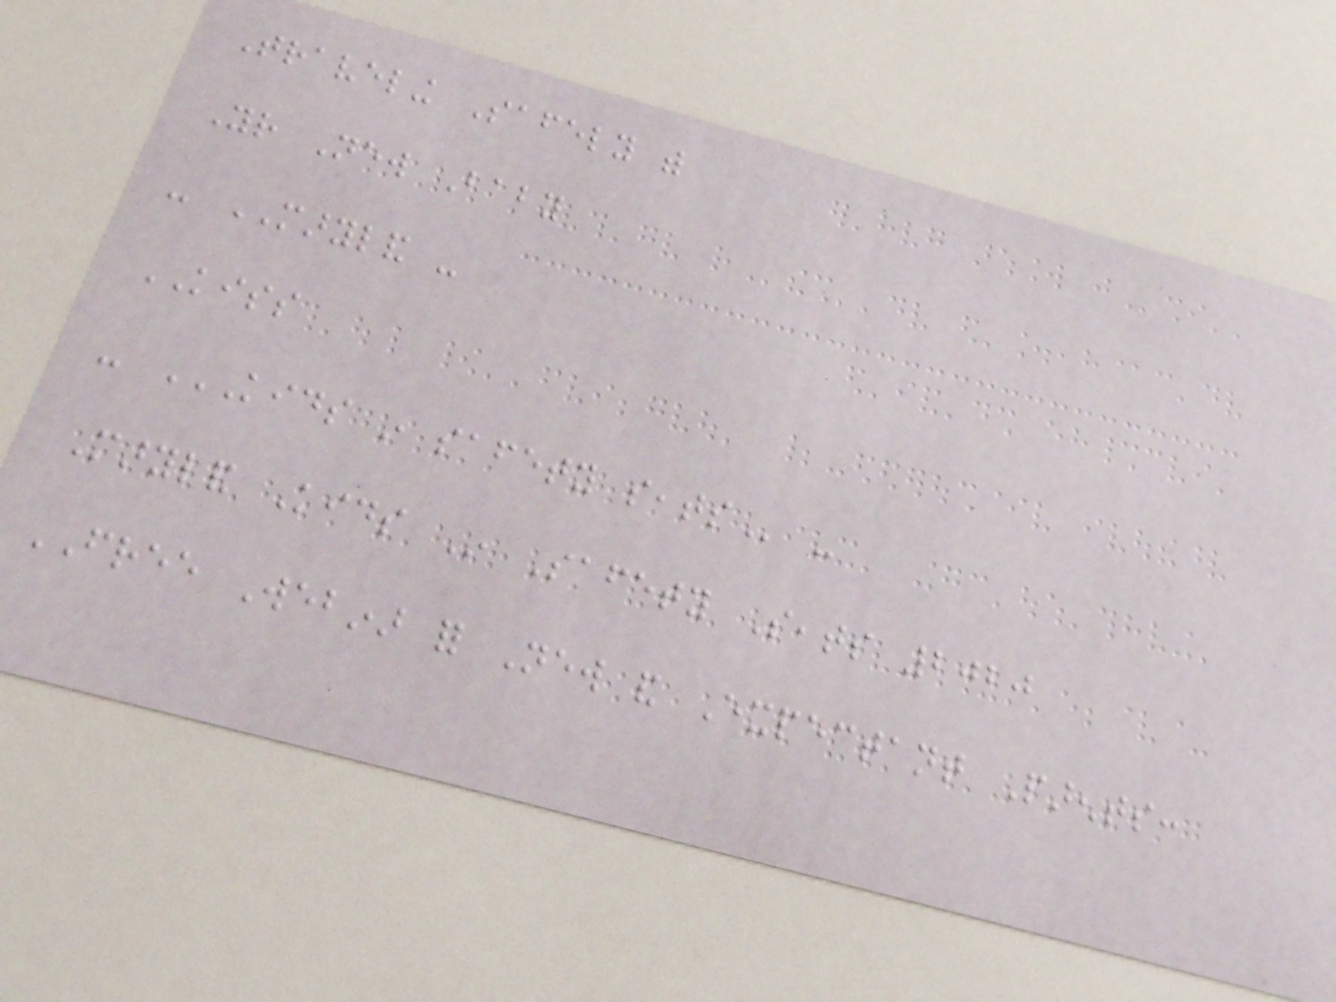Traveling Safely with
Your New Baby
- MARYLAND -
KISS
- KIDS IN SAFETY SEATS -
Maryland Kids In Safety Seats 2020
FREE Webinar for New and Expectant Parents:
